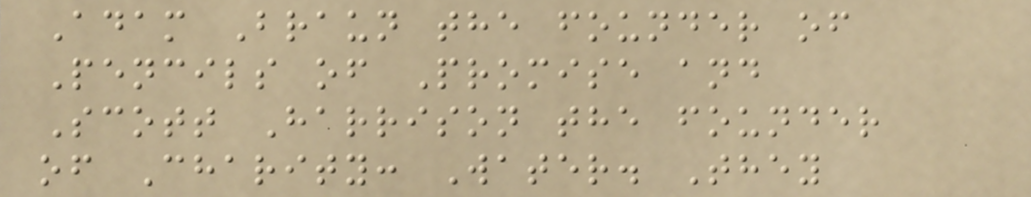Adam Braun the founder of
Pencils of Promise and
Scott Harrison the founder
of Charity: Water. They
